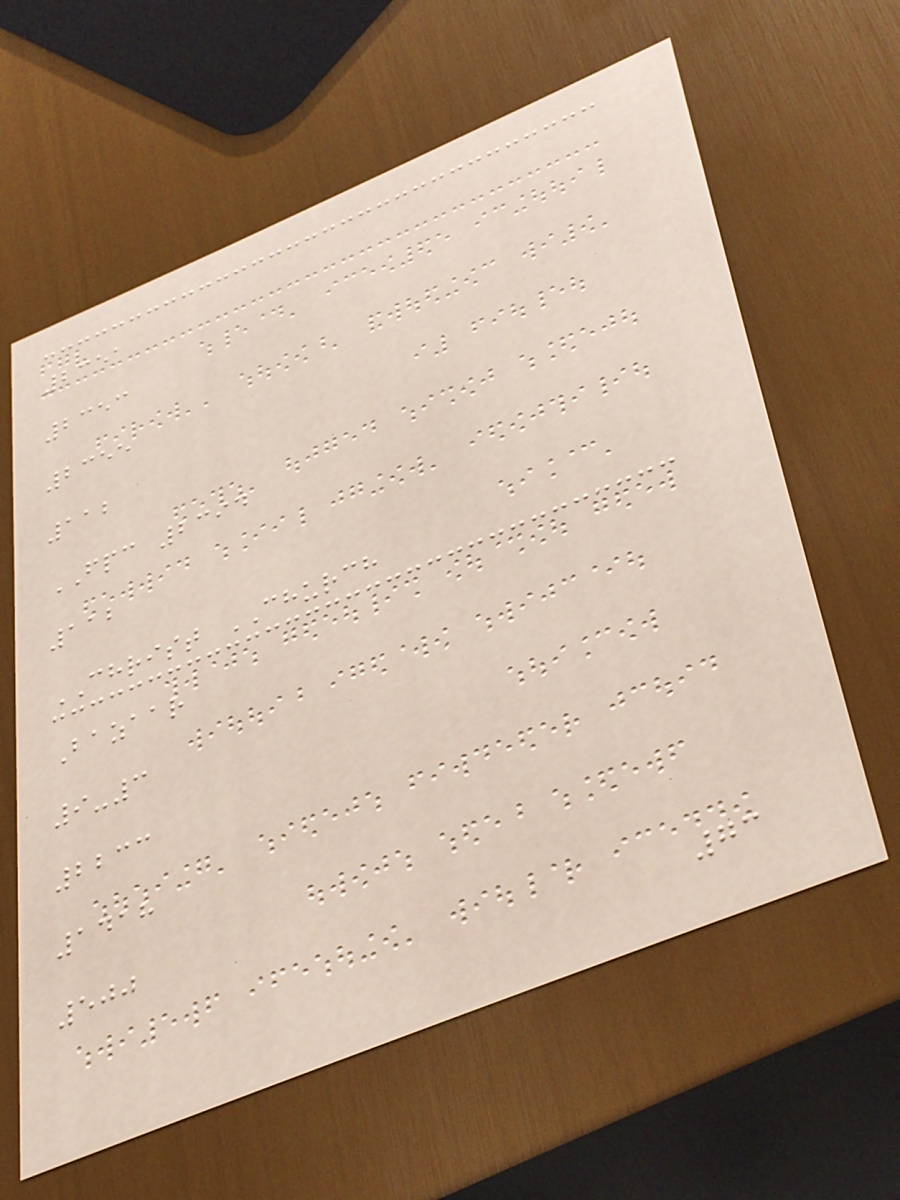2351
2353
2355
112
FPC 2394
112
CHRIST CHURCH
Bazaar
9-3
2233
1418
500
73
